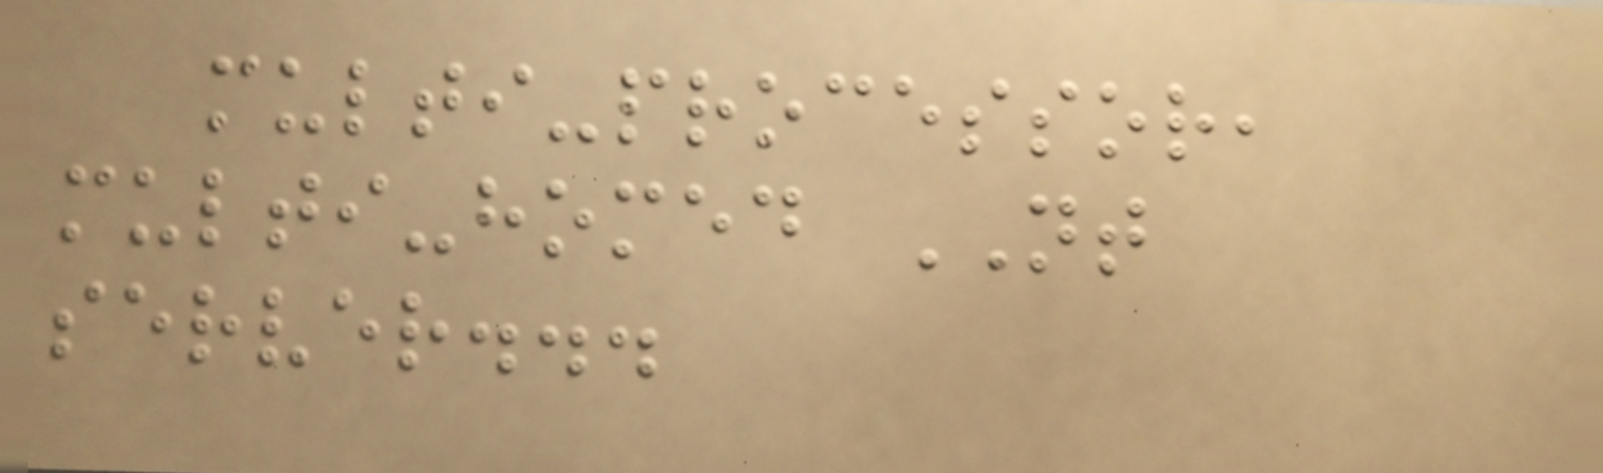multi-processor,
multi-homed NT
server...
